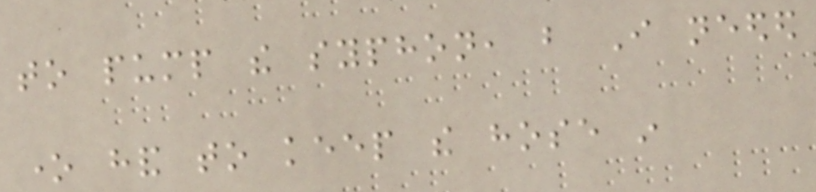to pump the syphon, but I needed
one hand to keep the hose in
